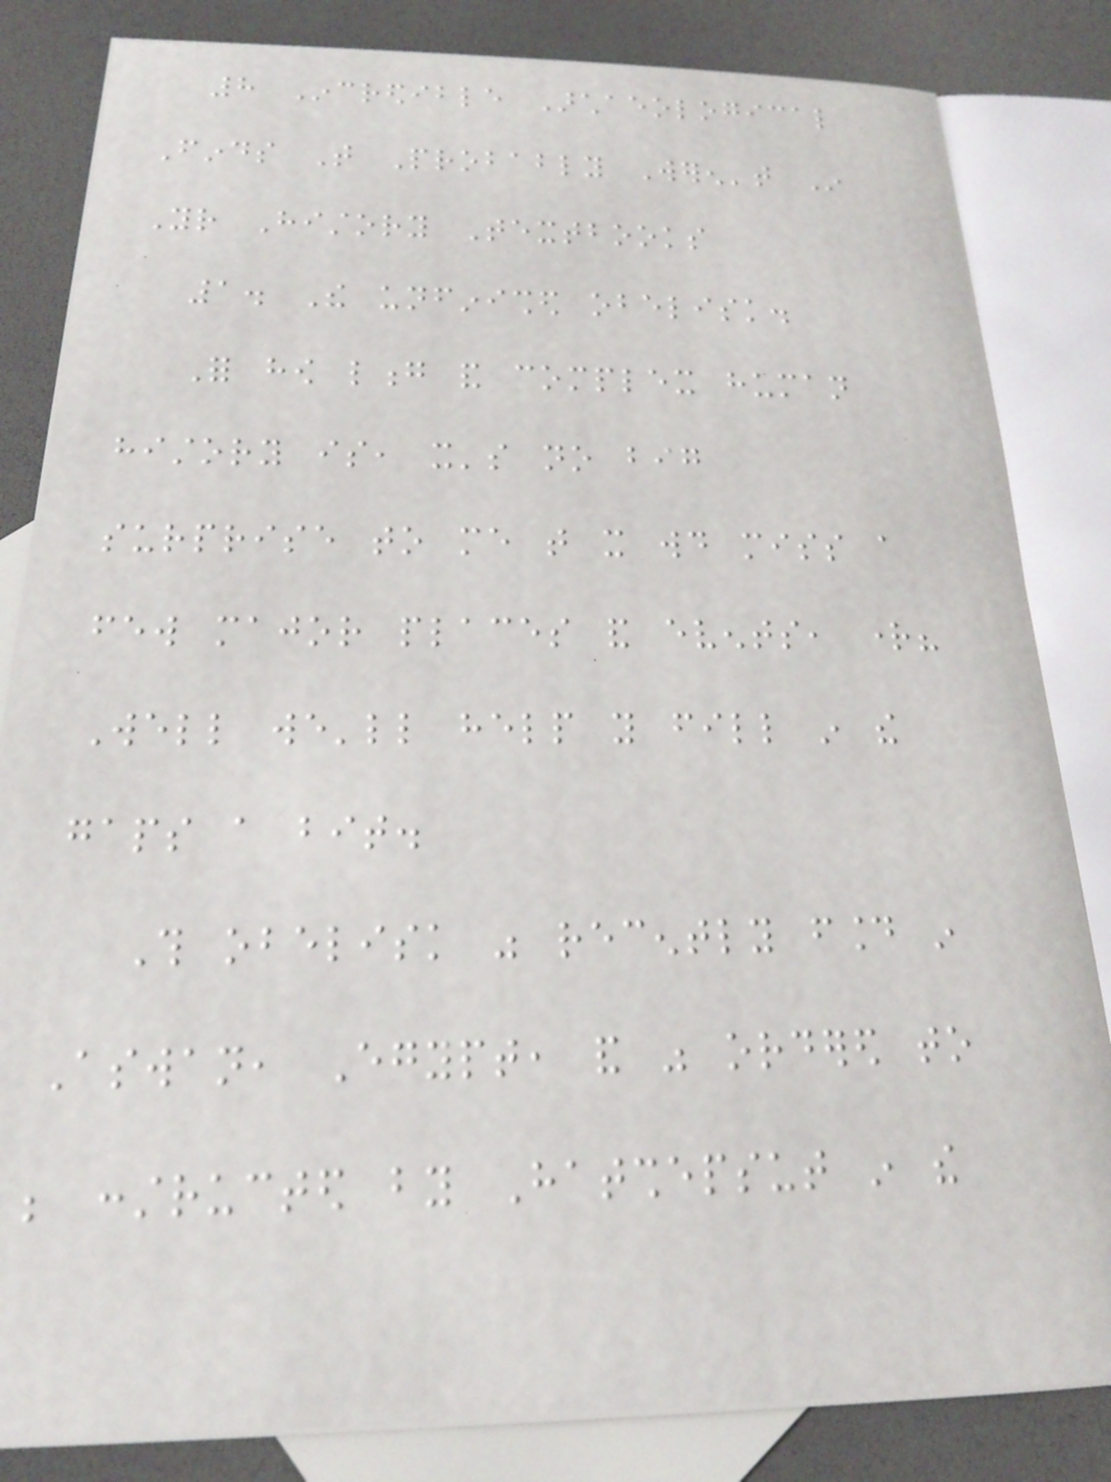8 Incredible Archaeological
Finds That Probably Weren't In
Your History Textbooks
1. The unfinished obelisk.
For how long and complex human
history is, it's no big
surprise to me that it would miss a
few major places and events, right?
Well we'll help you fill in the
gaps a bit.
This obelisk was recently found in
Aswan, Egypt, and was ordered to
be constructed by Hatshepsut in the
